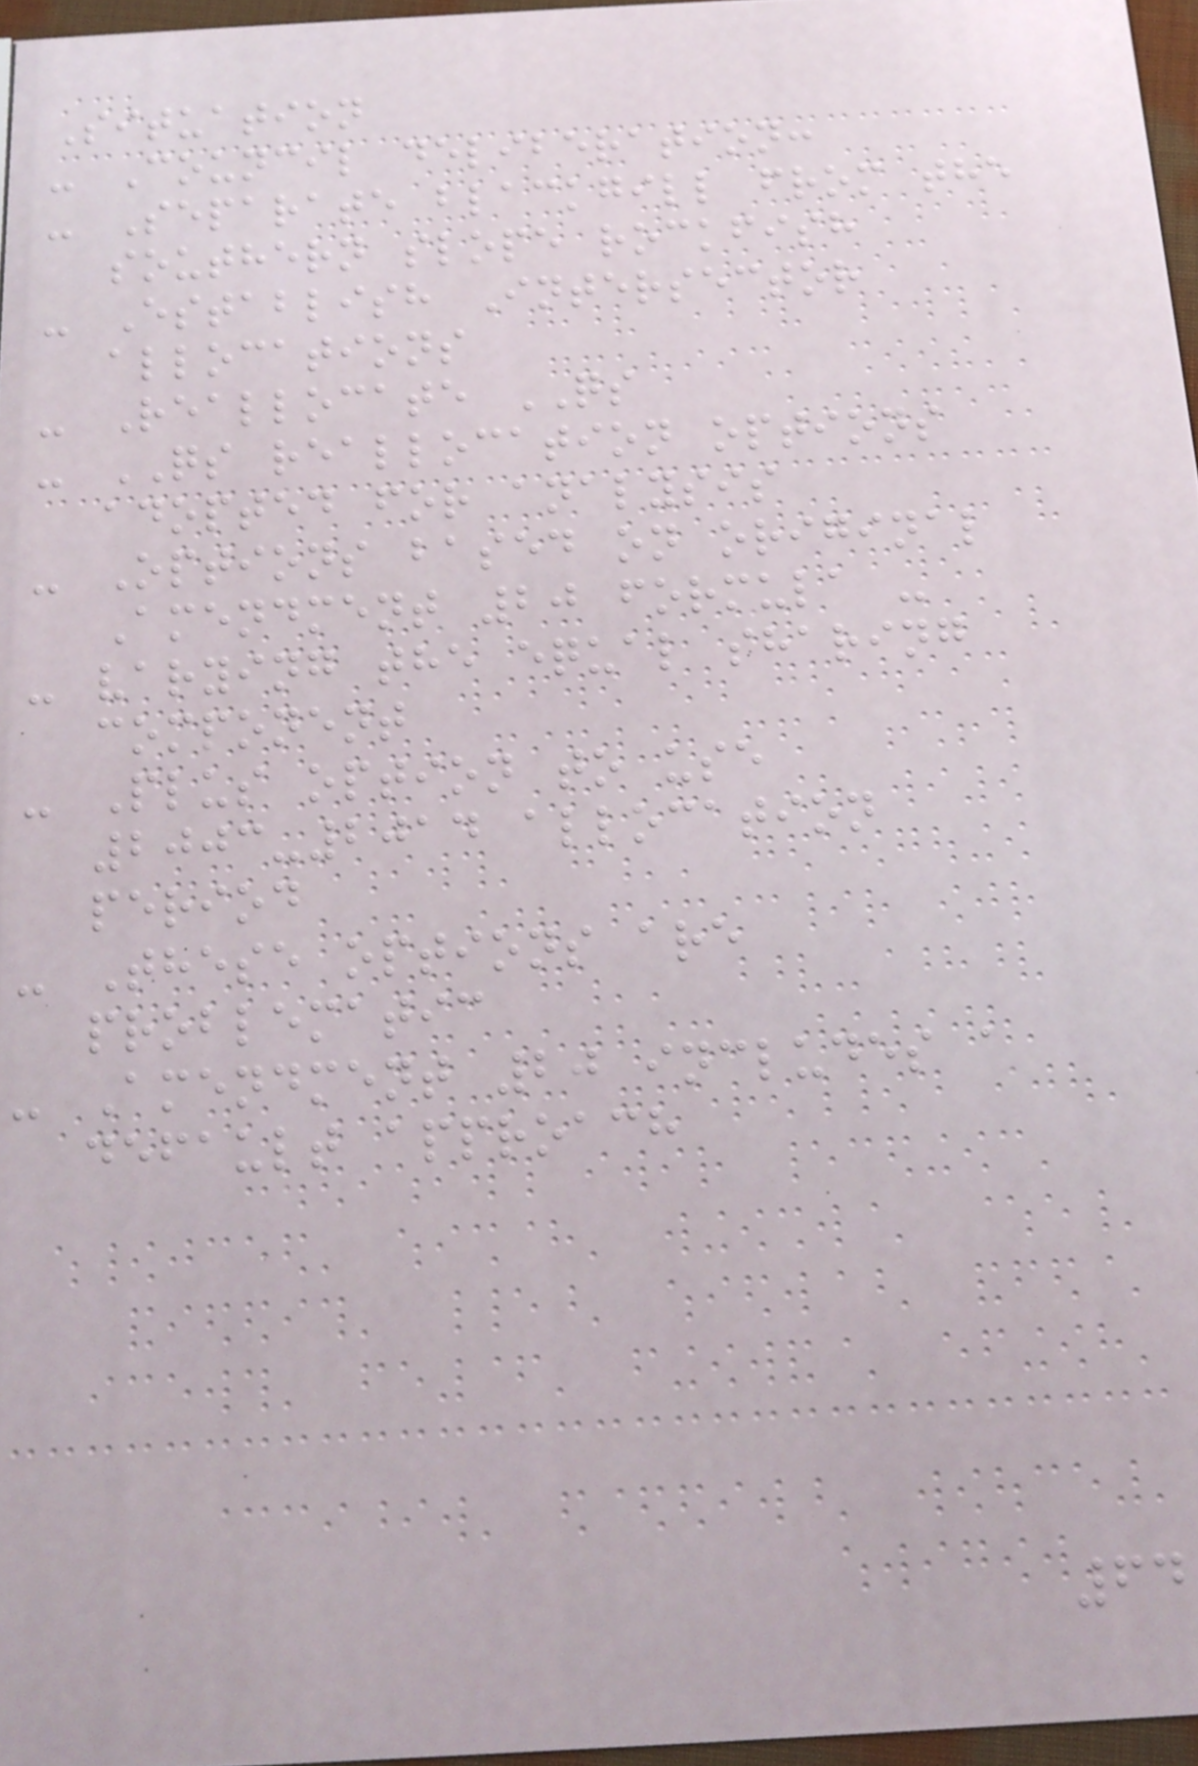Situation
- Council deliberation:
- Separate blackgill from the
southern slope rockfish
- Establish Intersector
allocations
- Reallocate QS
- QS reallocation options
adopted for analysis
- Options based on original
Amendment 20 formula -
- varying the equal sharing
component
- Plus option to use
2003-2014 allocation
period
- These options are
problematic
- Amendment 20 includes a
default approach
64
